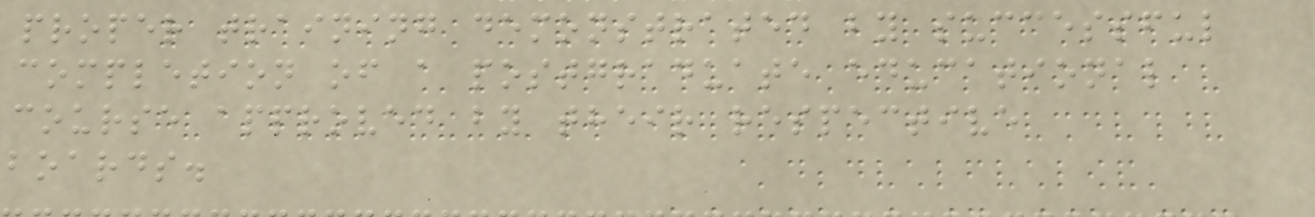proper training demonstrated by successful
completion of a postgraduate educational
course approved by their respective
boards.
